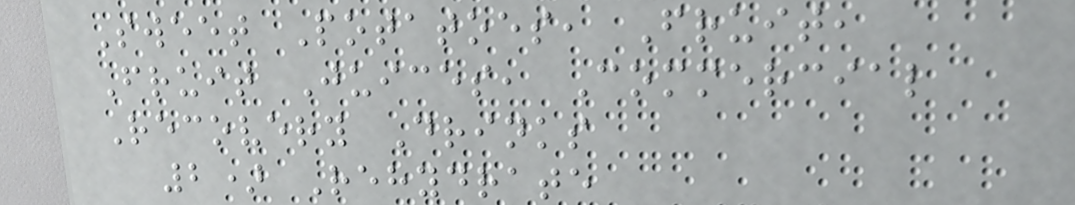Sweet Potatoes, Fruit,
Fruit Juices, Commercial
Recovery Drinks
2) Rehydrate
